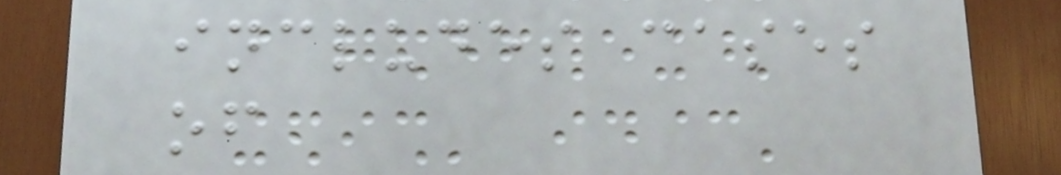includes cases
of
